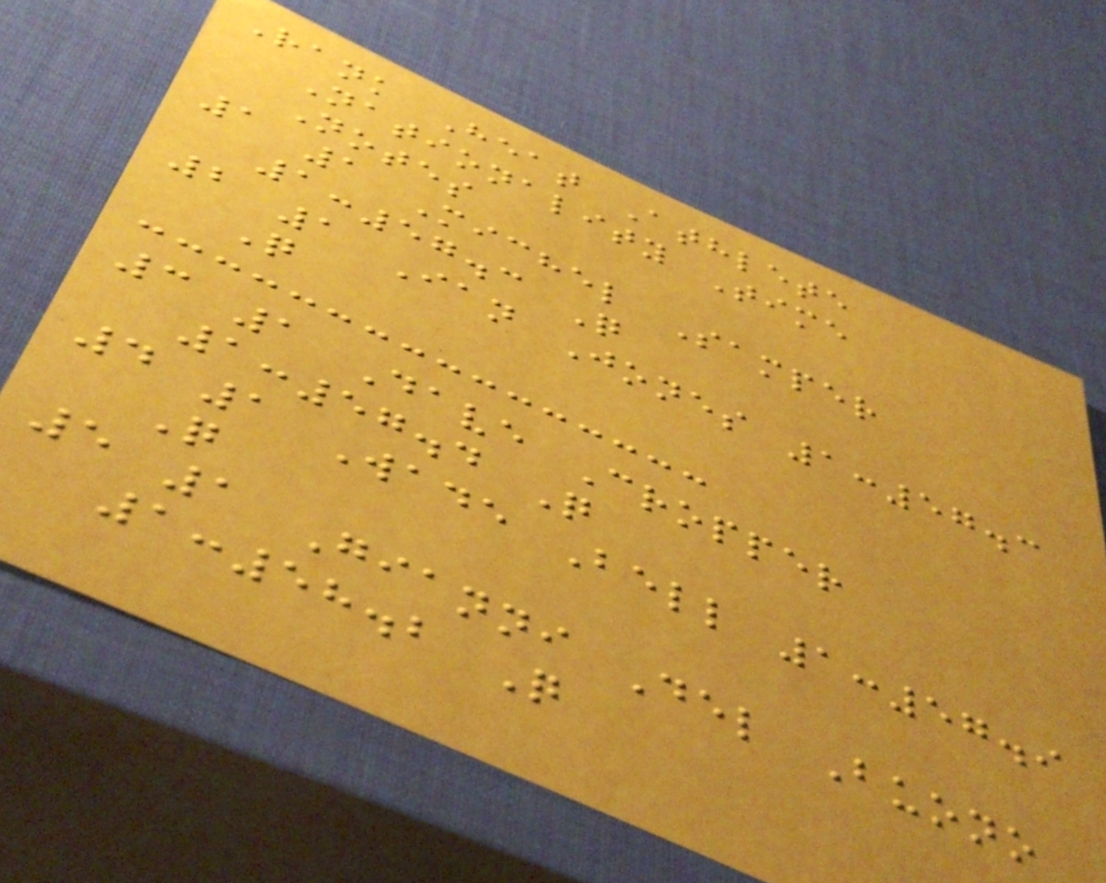Rank Heat Athlete
Nationality Time
Notes
1 1 Michel Samper
1:57.3 Q
2 1 Ian Jones 1:57.3
Q
3 1 Dave Cropper
1:57.4 Q
4 1 Wade Bell 1:57.9
Q
5 1 Gianni Del Buono
1:58.2 Q
